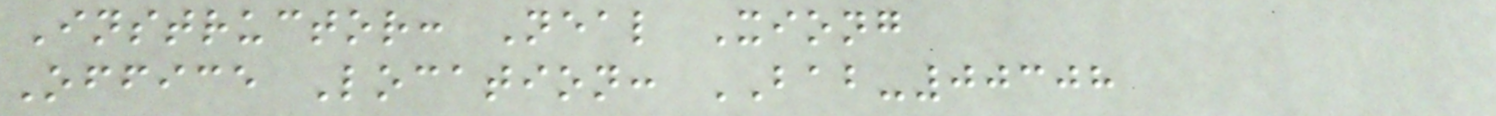Instructor: Neal Xiong
Office Location: BAB-00308
